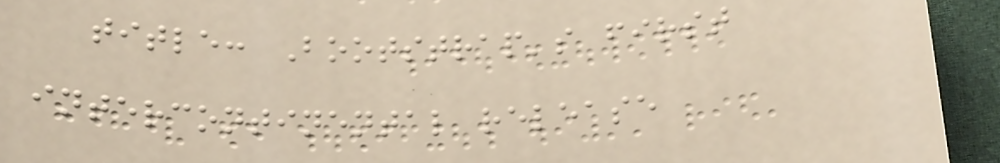title: Bootstrap's first
intercontinental release
